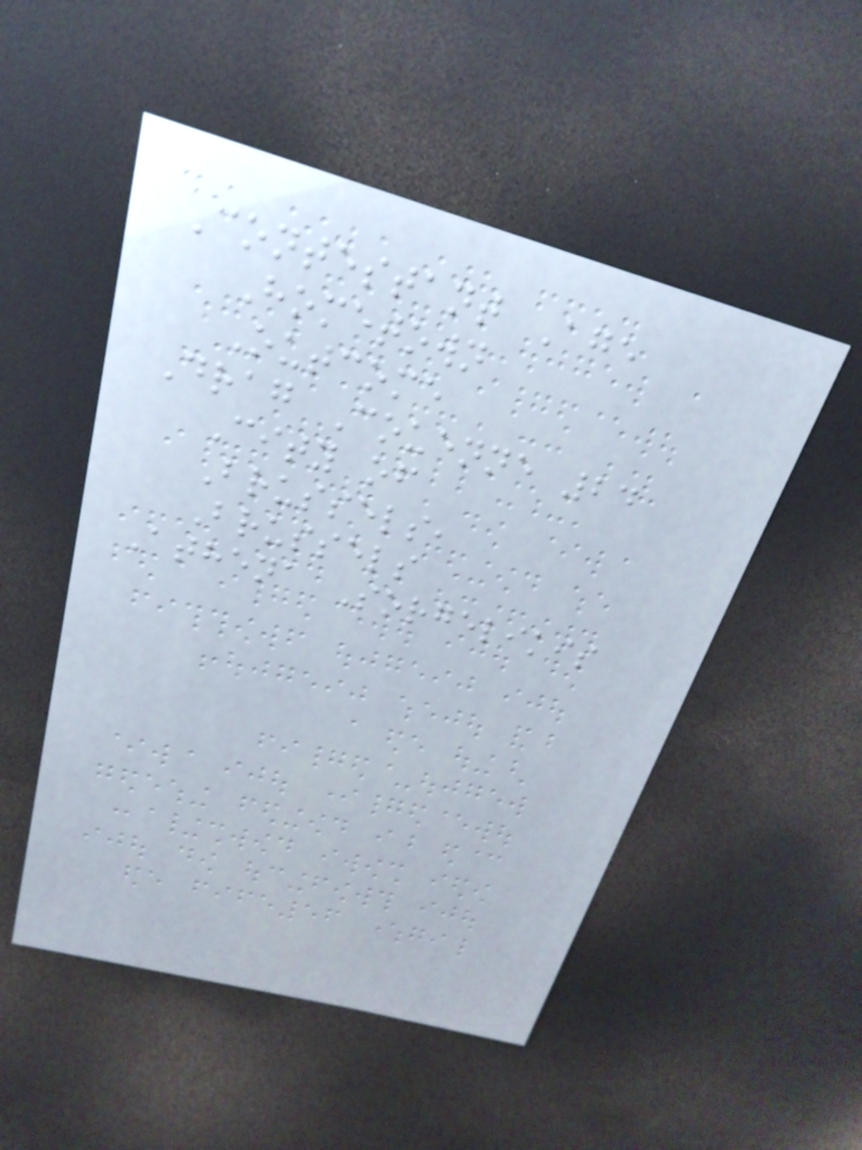Contestant Age
Hometown
Outcome
Drag Couenne 24
City of
Brussels,
Brussels
Athena Sorgelikis
